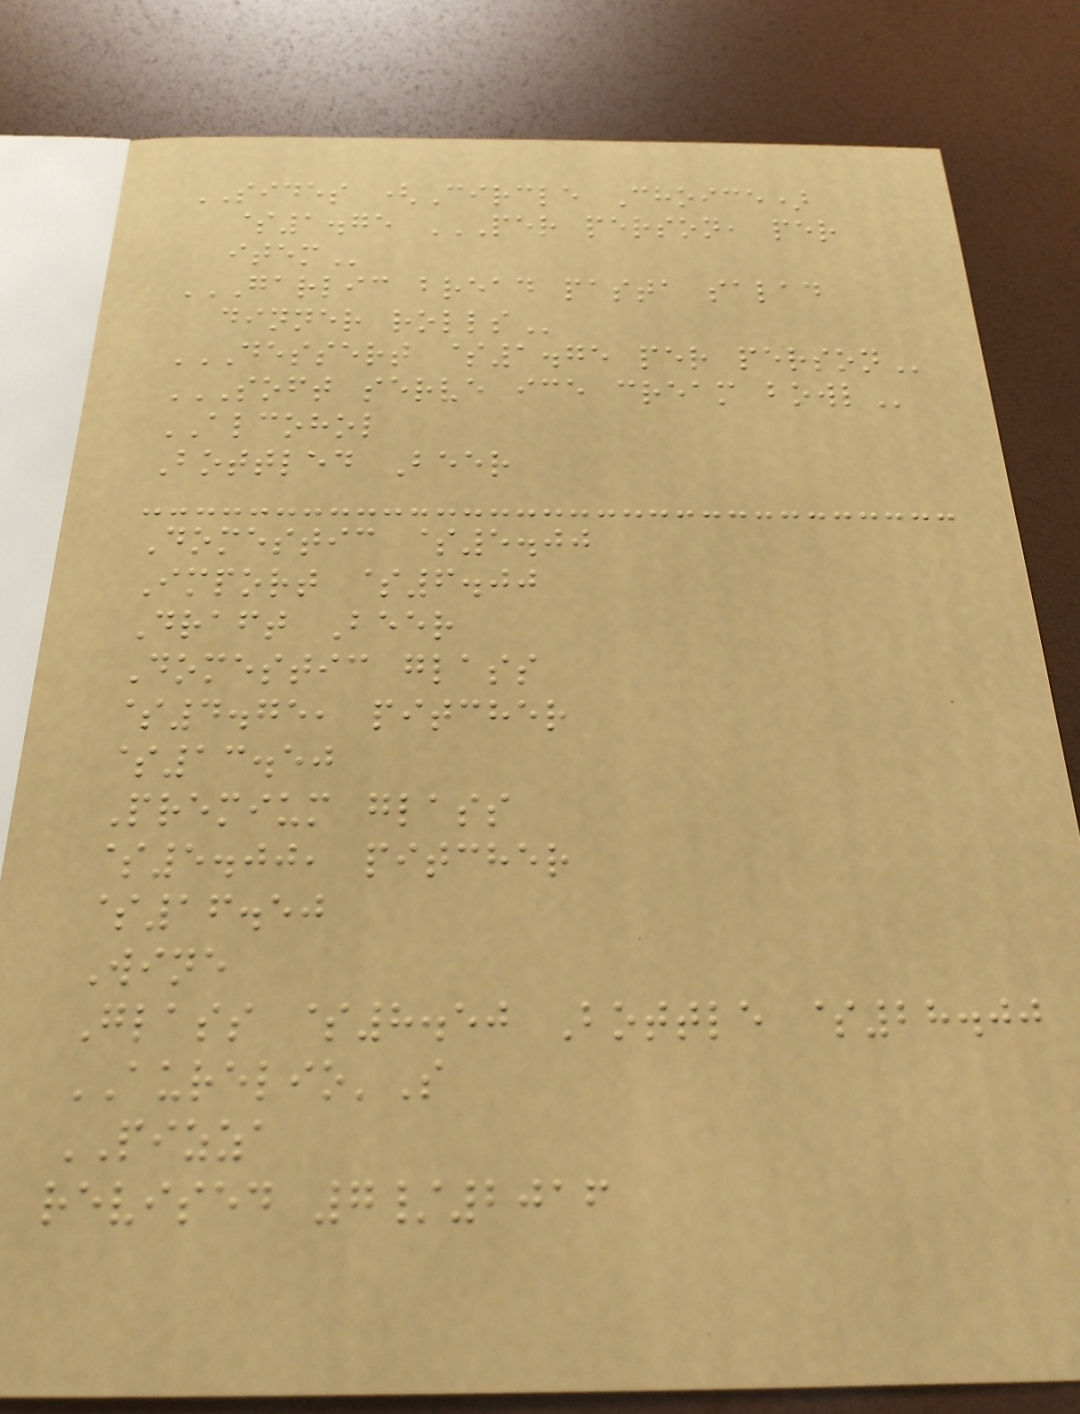SIDES (Circle Choice)
$1.75 PER PERSON, PER
ITEM
GARLIC BREAD PASTA SALAD
DINNER ROLLS
DESSERT $1.75 PER PERSON
SOFT SERVE ICE CREAM BOWL
ALCOHOL
Bottled Beer
Domestic $5.00
Import $6.00
Draft Beer
Domestic glass
$4.75, pitcher
$13.50
Premium glass
$5.00, pitcher
$16.50
Wine
Glass $8.50 Bottle $28.00
AURELIO'S
PIZZA
revised 7/2016
